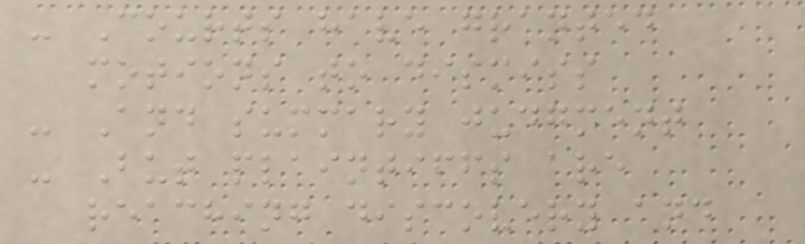- Courts have granted
motions to dismiss
- And summary judgment
- But plaintiffs are
reaching discovery and
